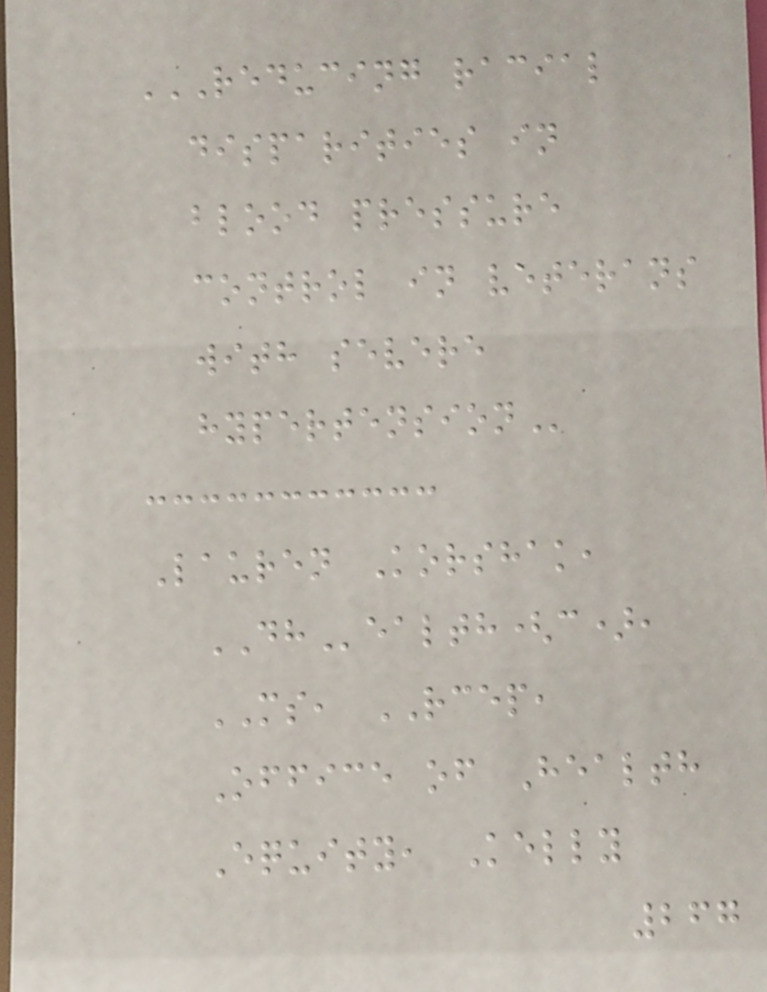REDUCING RACIAL
DISPARITIES IN
BLOOD PRESSURE
CONTROL IN VETERANS
WITH SEVERE
HYPERTENSION
Lauren Korshak,
DHealth(c),
MS, RCEP,
Office of Health
Equity, Kelly
267
